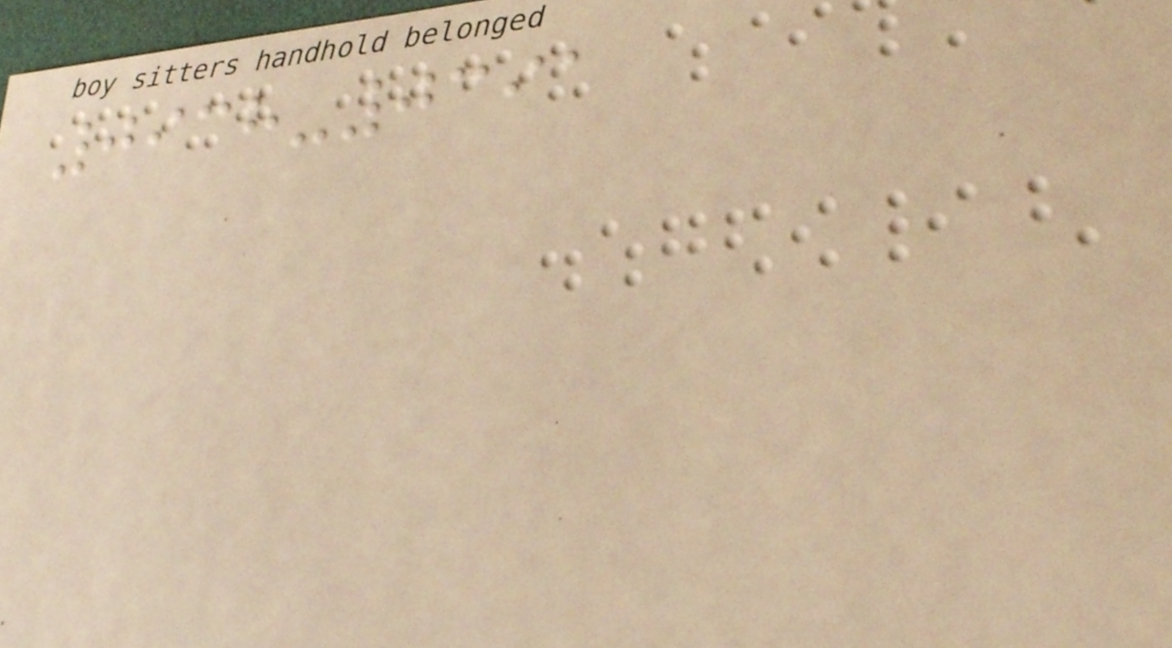0938-0391
